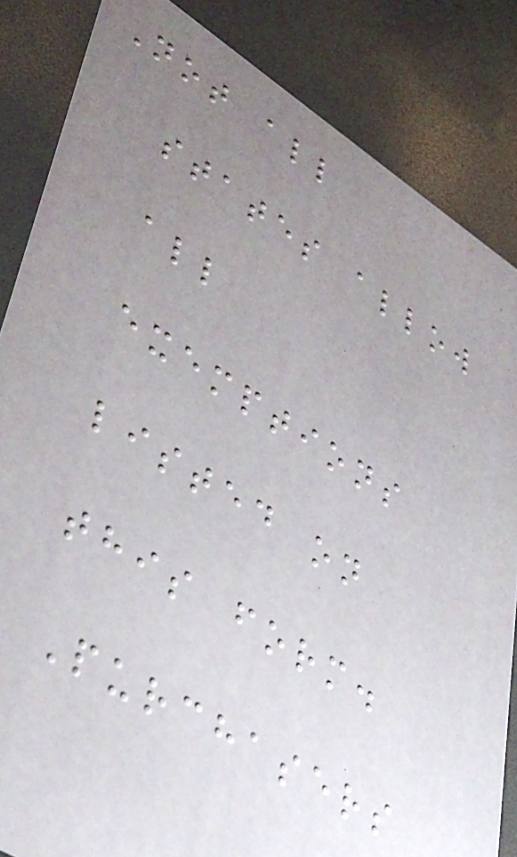Not all
states allow
all
exemptions
listed on
this form.
Purchasers
